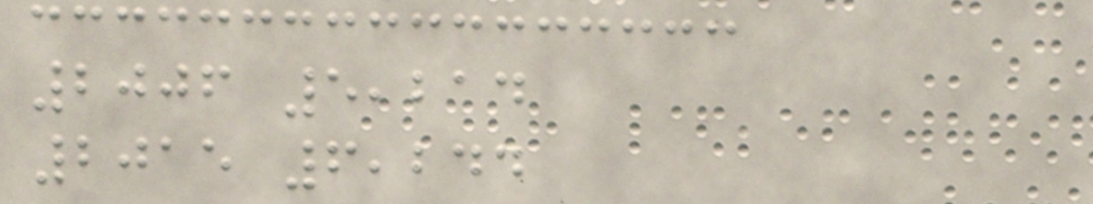2006 5,214
2015 6,244
